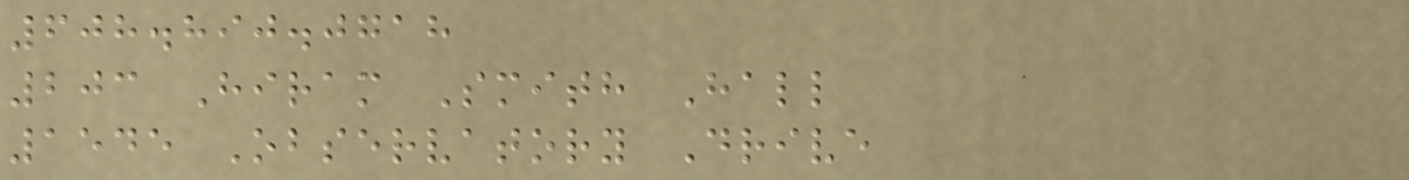608.890.0718
203 Hiram Smith Hall
1545 Observatory Drive
